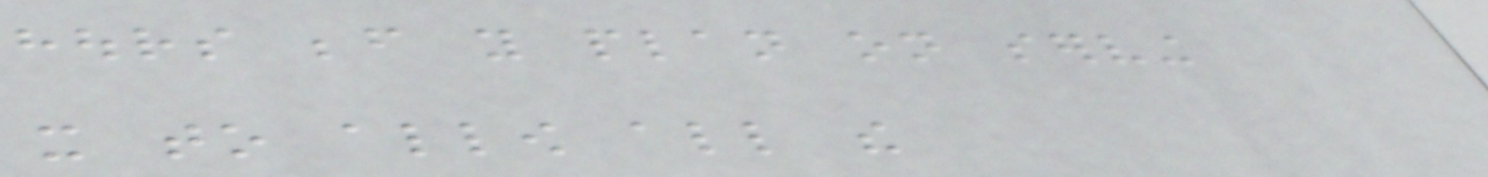hours before you plan on serving
it to allow all the
